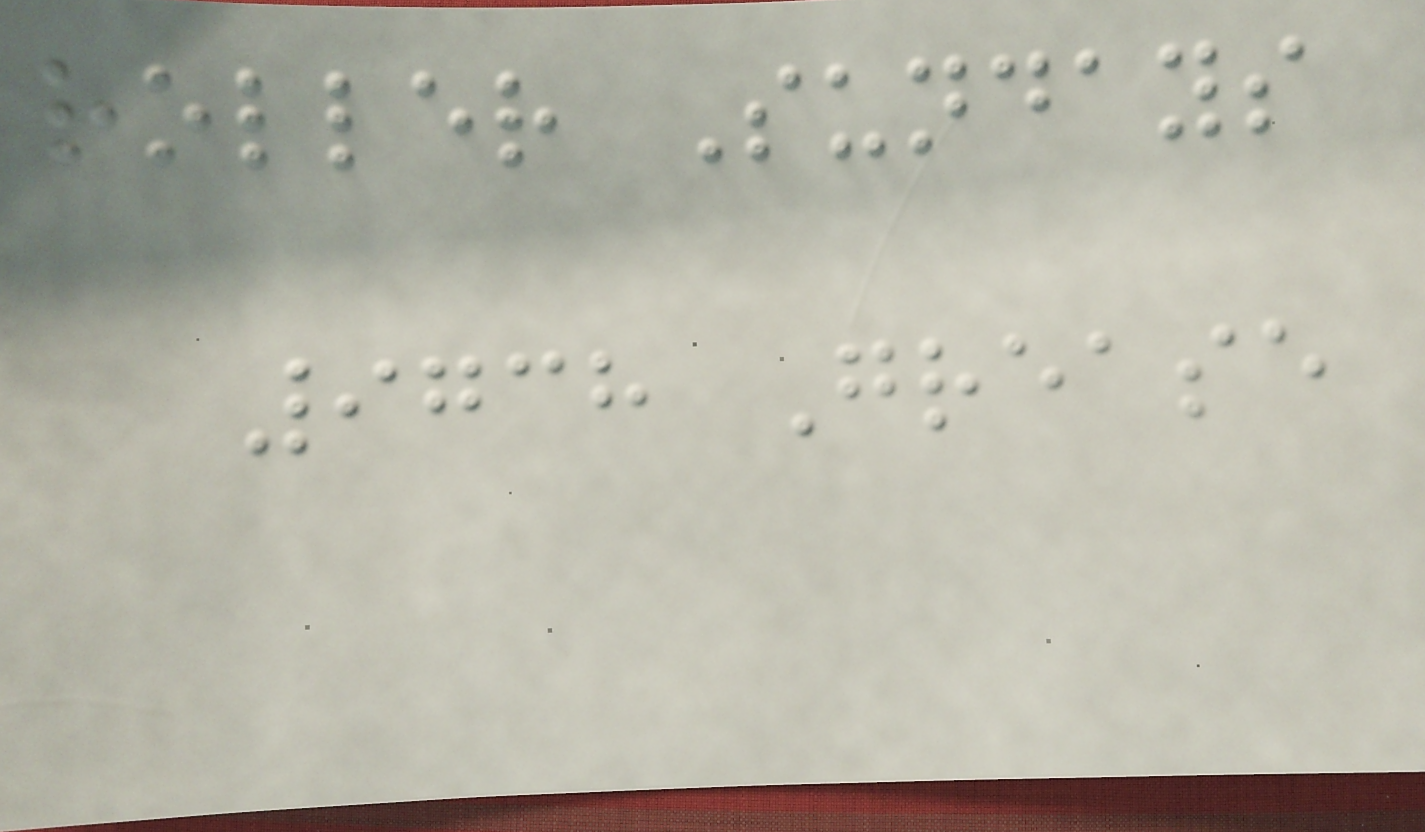roller Sundays
9738 Grease
